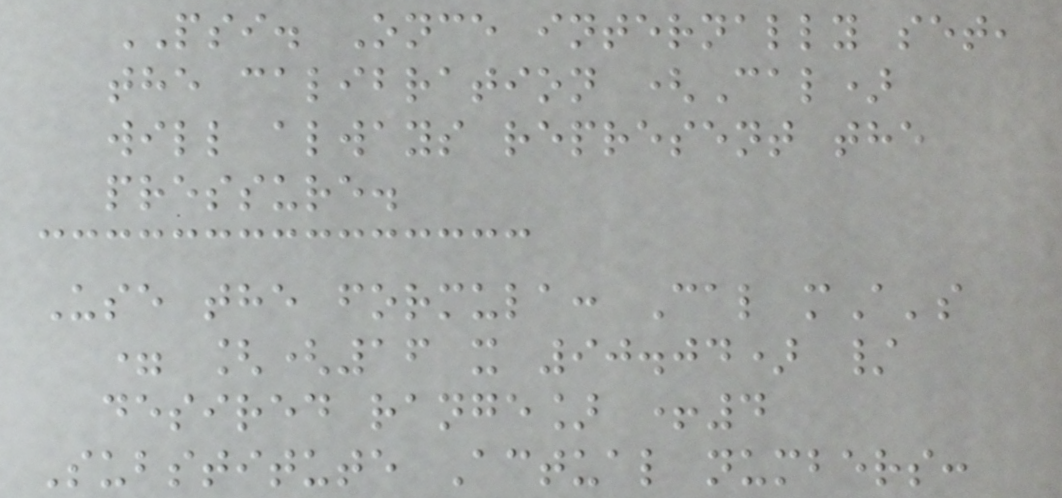PSI. Once internally set,
the calibration (Cal)
will always represent the
pressure.
Use the formula: Cal mA's
= [(16 x 90.04) /
desired range] +4
Substitute Actual numbers:
